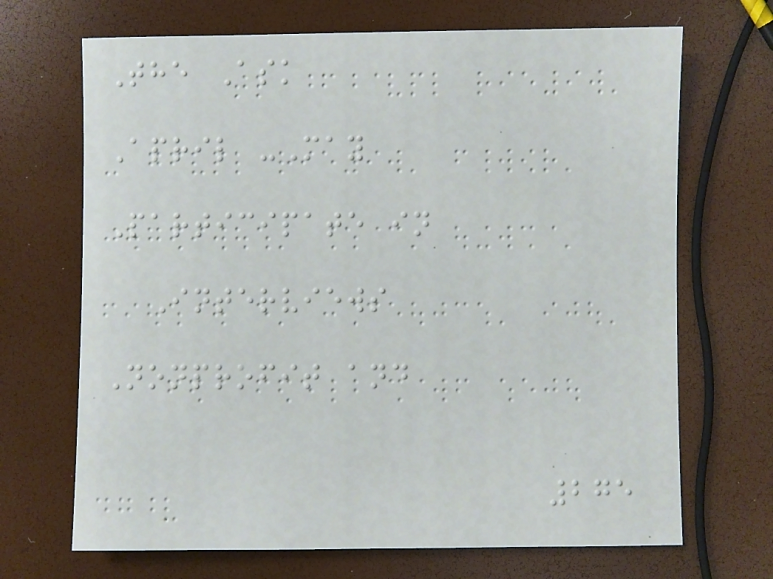The Ask
April -May
Participate in
Interviews
Nonprofit and
275
